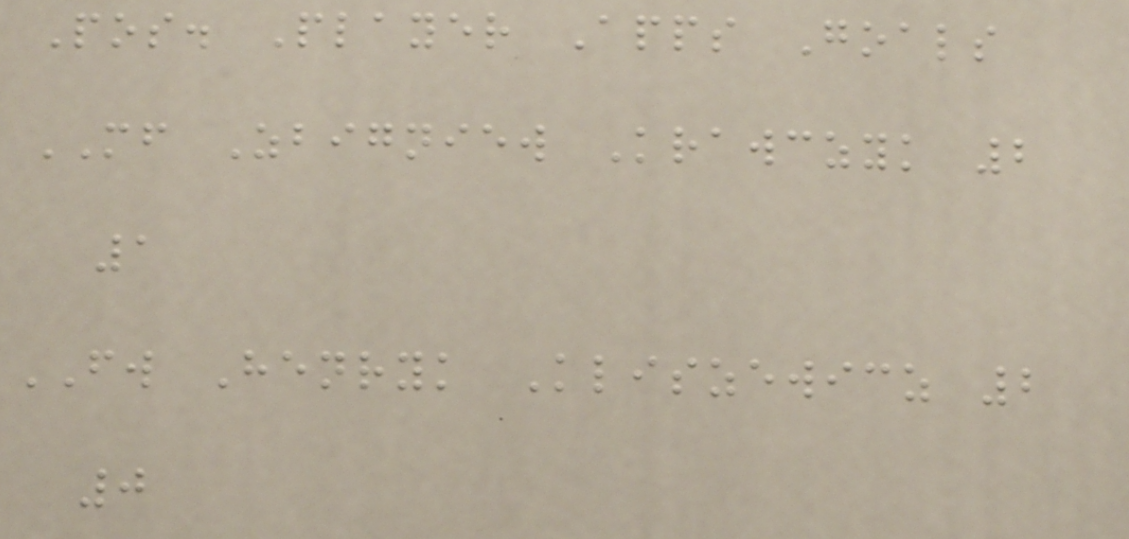Pos. Player Apps Goals
MF Zbigniew Krawczyk 2
1
FW Henryk Kliszewicz 2
0
